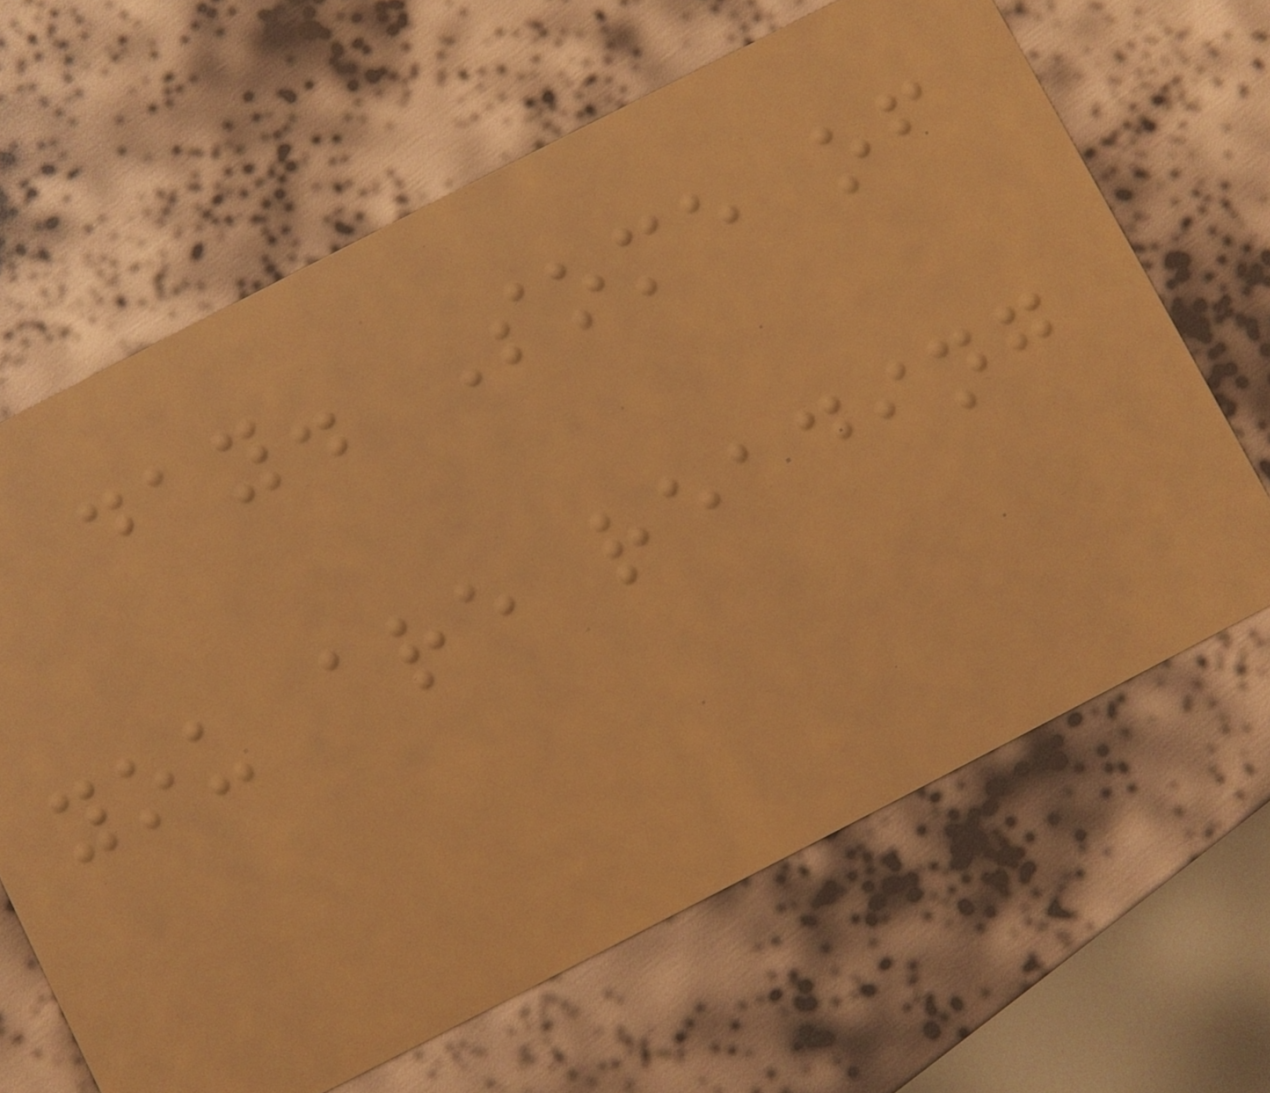day. Some of
you are reading
